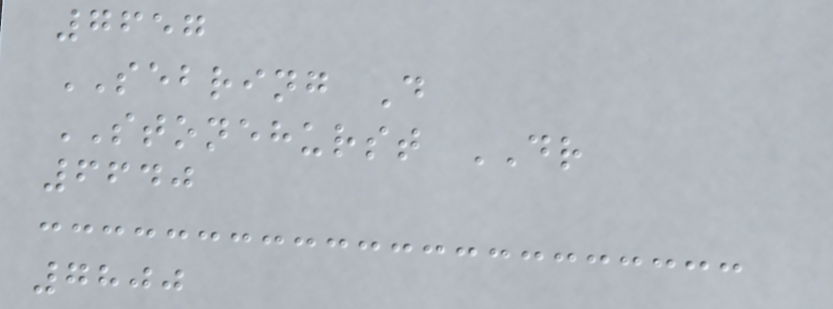7657
SEBRING D
STONEHURST DR
6640
7800
